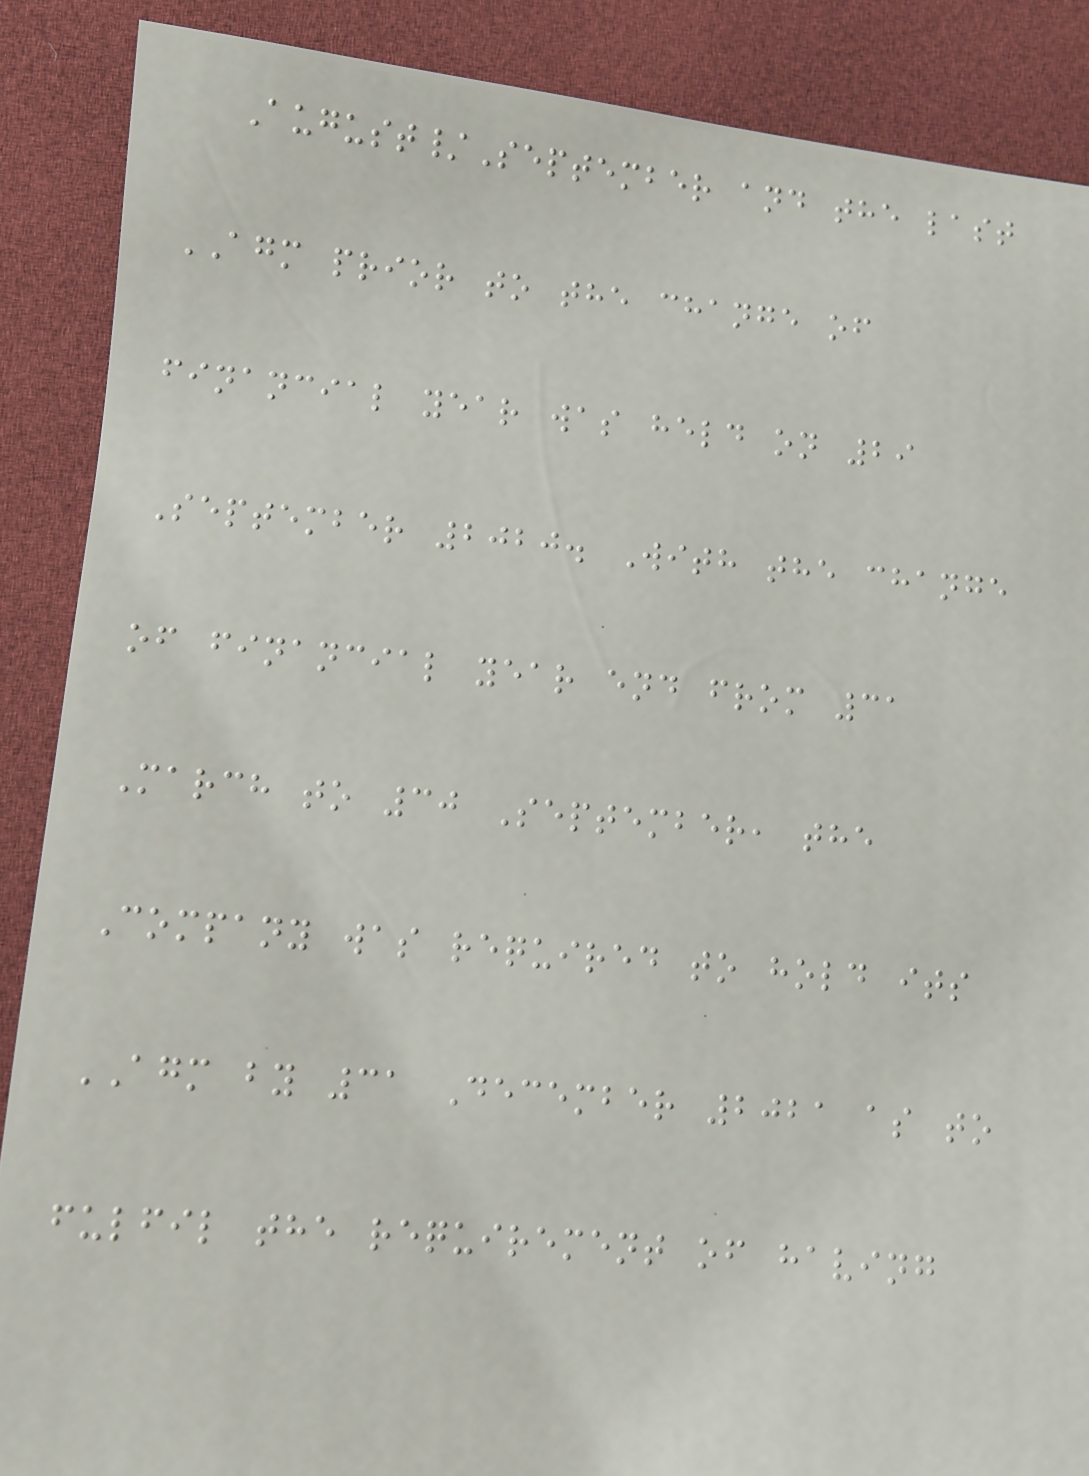August/September and the last
AGM prior to the change of
financial year was held on 29
September 2020. With the change
of financial year end from 31
March to 30 September, the
Company was required to hold its
AGM by 31 December 2021 as to
fulfil the requirement of having
